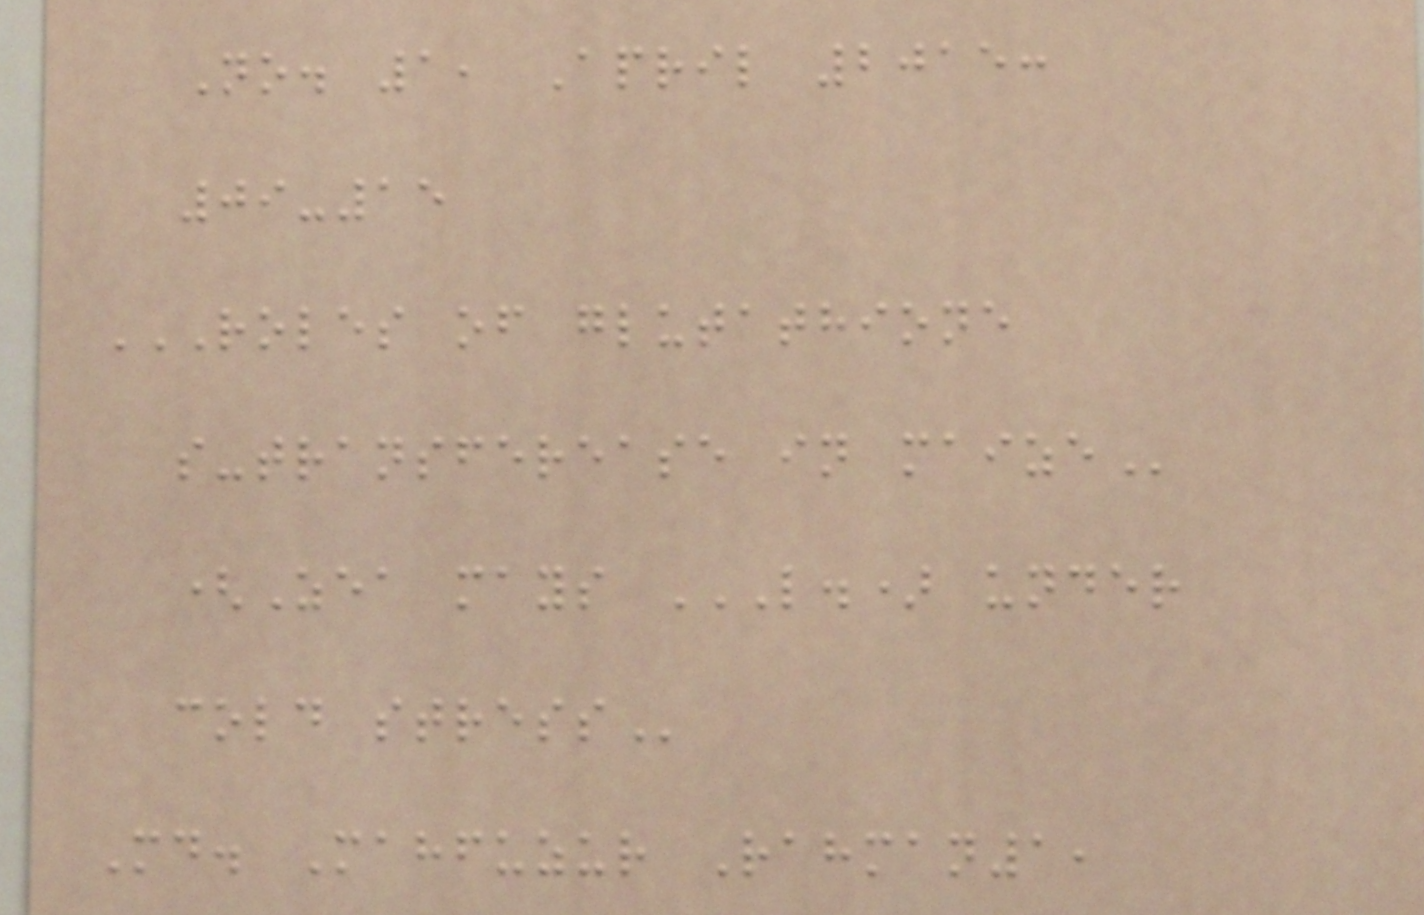No. 1, April 2015:
09-15
ROLES OF GLUTATHIONE
S-TRANSFEREASE IN MAIZE
(Zea mays L.) UNDER
COLD STRESS
Md. Mahfuzur Rahman1,
